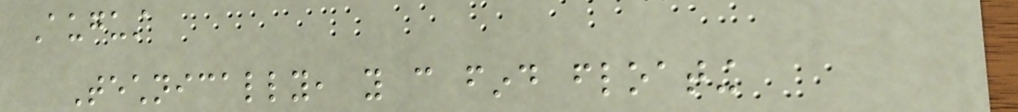August
Technically, you can find floating
